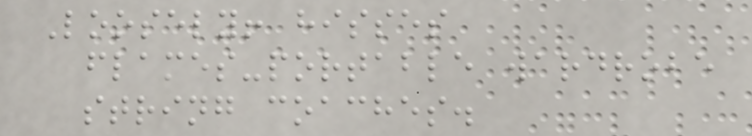Loosely! hisses
flames-portable wardrobe
string coaches.
